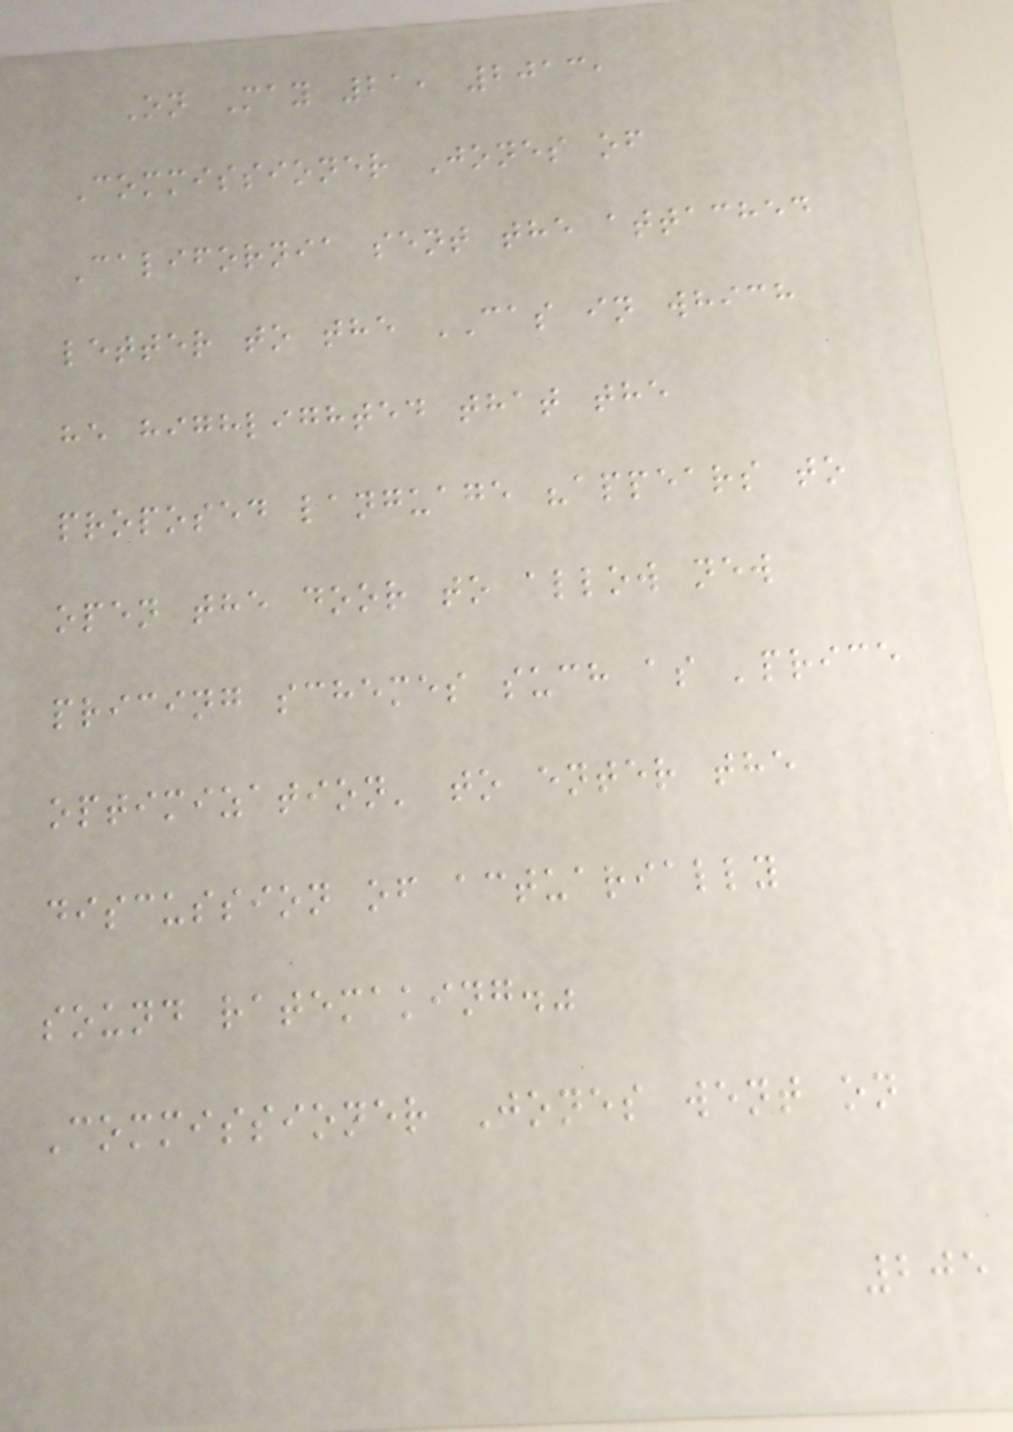On May 21, 2013,
Commissioner Jones of
California sent the attached
letter to the CAS in which
he highlighted that the
proposed language "appears to
open the door to allow new
pricing schemes such as 'price
optimization' to enter the
discussion of actuarially
sound ratemaking."
Commissioner Jones went on
205
